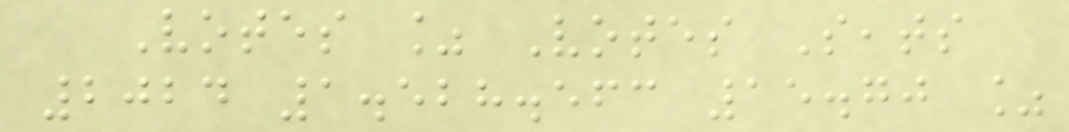Votes % Votes Seats
2024 1.528.563 15.70 %
